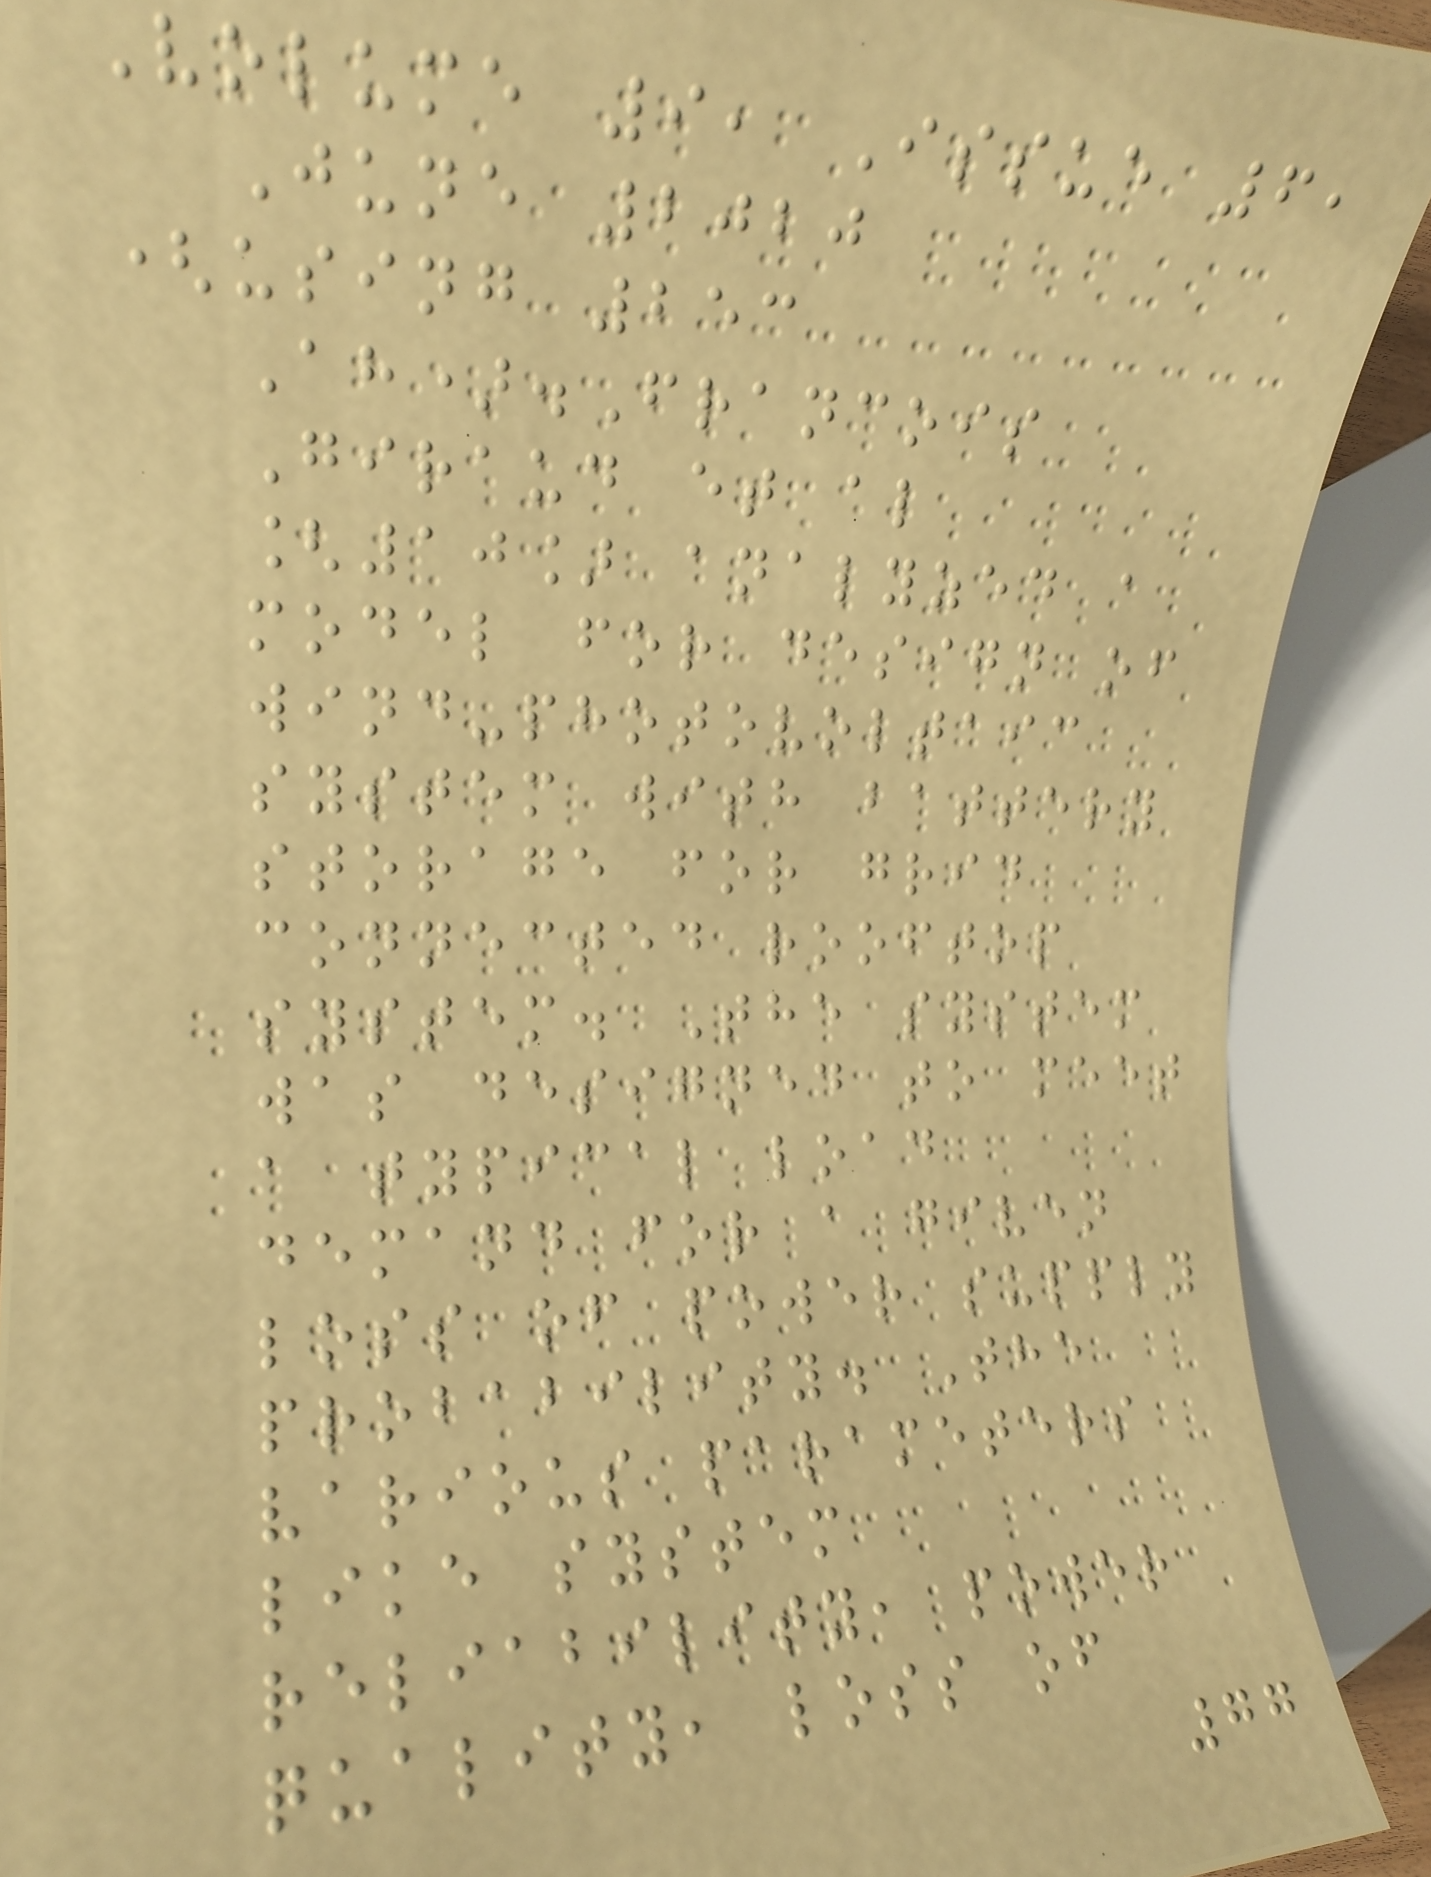Volume 9, Issue 6,
June 2020
(using 253
Ah).Francois
Giraud et al
[10] analyzed a
model for design of
wind-photovoltaic
system with battery
storage for grid
connected rooftop
system. The system
was designed to meet
a typical load
demand for a given
loss of power supply
probability. The
various parameters
like system
reliability, power
quality, loss of
77
